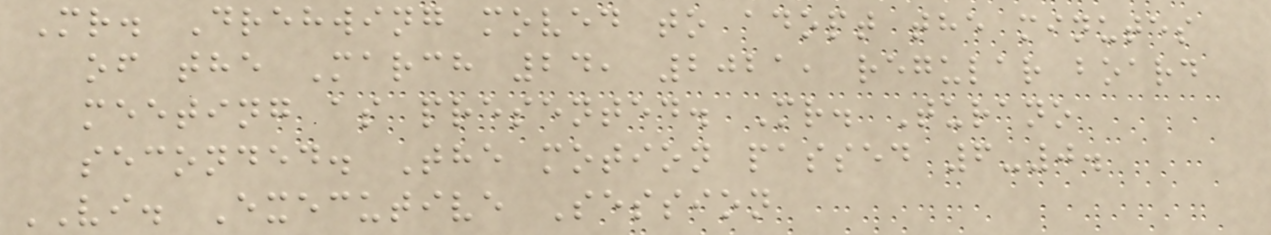Mr. Drehwing moved to adopt the minutes
of the March 24, 2021, regular board
meeting as presented. Mr. Turano
seconded. The motion passed 6-0.
VI. Executive Session
